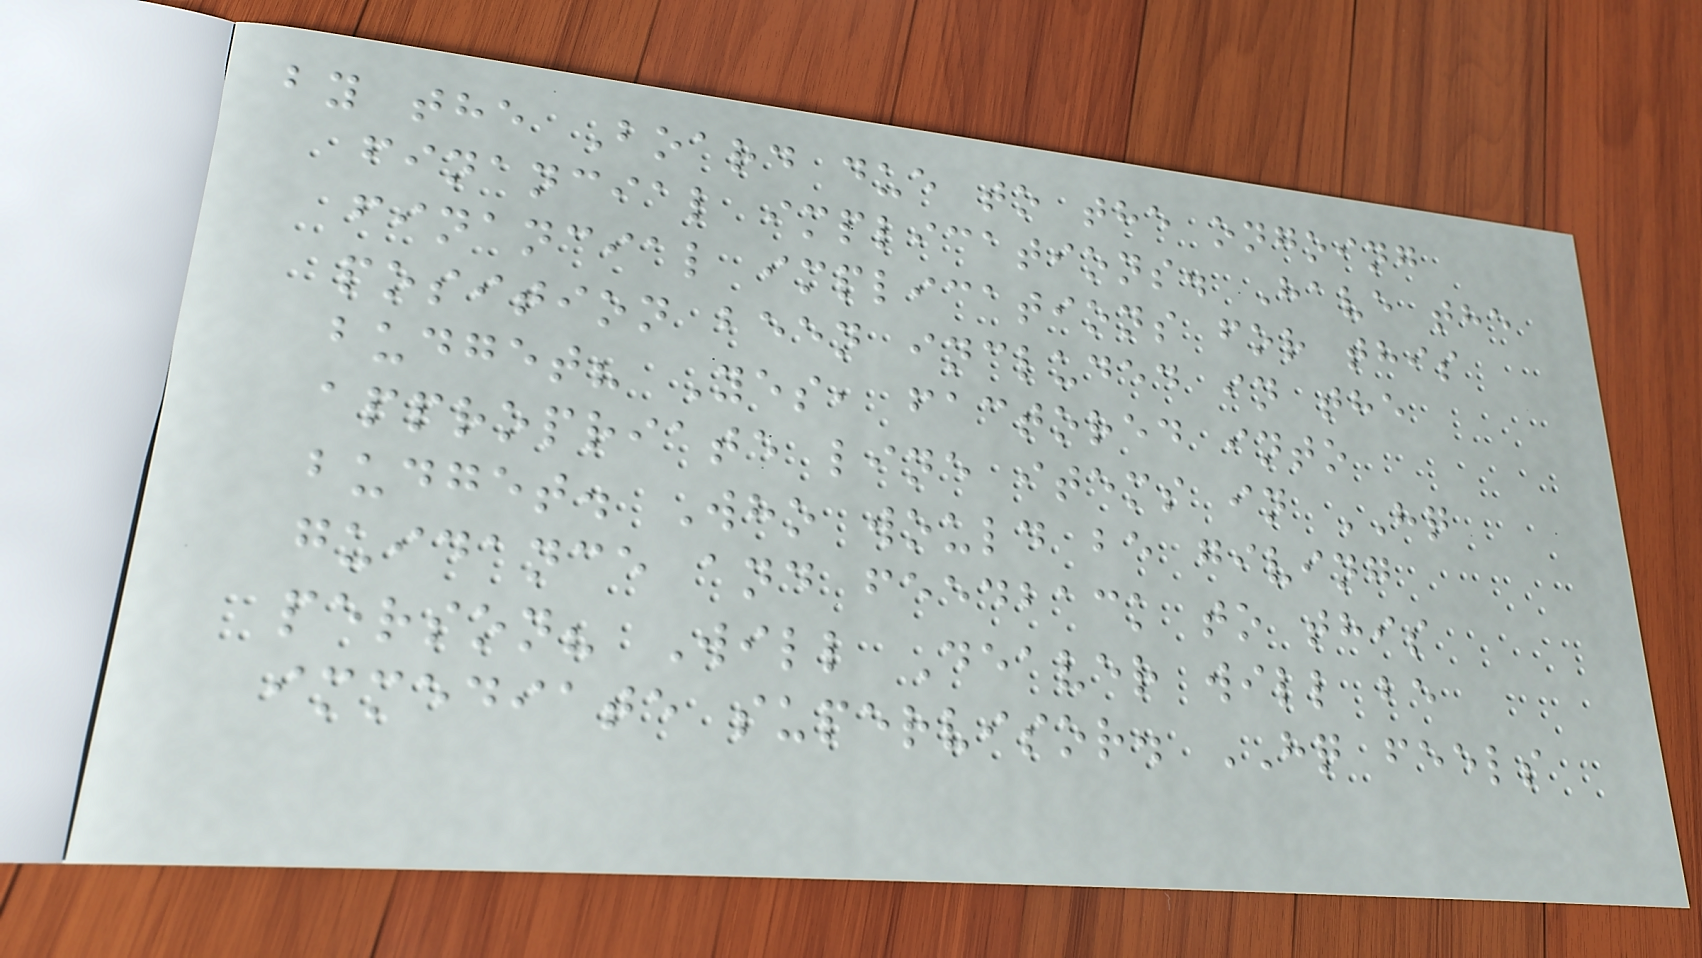by the Board due to the ongoing
financial implications. Have the
financial implications for this
position been included in the
budget? Yes, factored into
appropriate line items in HQ
budget. Who would be giving
guidance and feedback to this
person? Will Deaver will be
immediate supervisor. HQ feels
